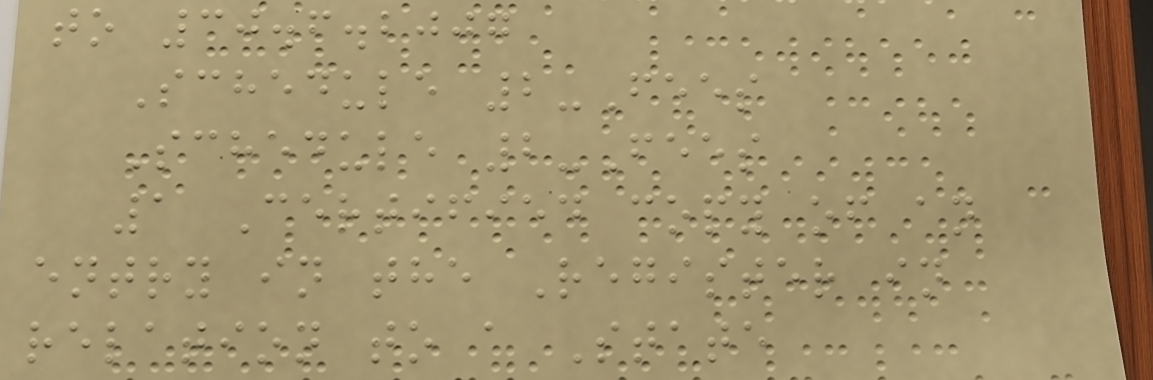to 30.6.2007
Schedule 2-Fees
Schedule 2-Fees
1 Certified copy of an
entry in the Register in
relation to a State
